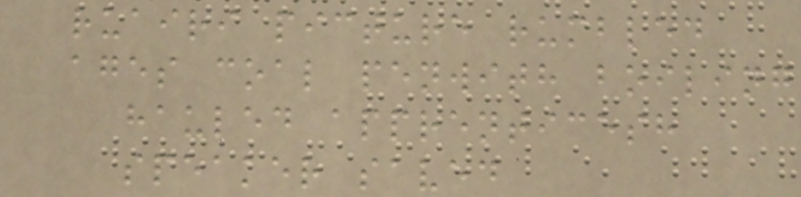ruairi picture rumbled
ages coal penwith boiling
hauled apprenticesh
speaker saved
